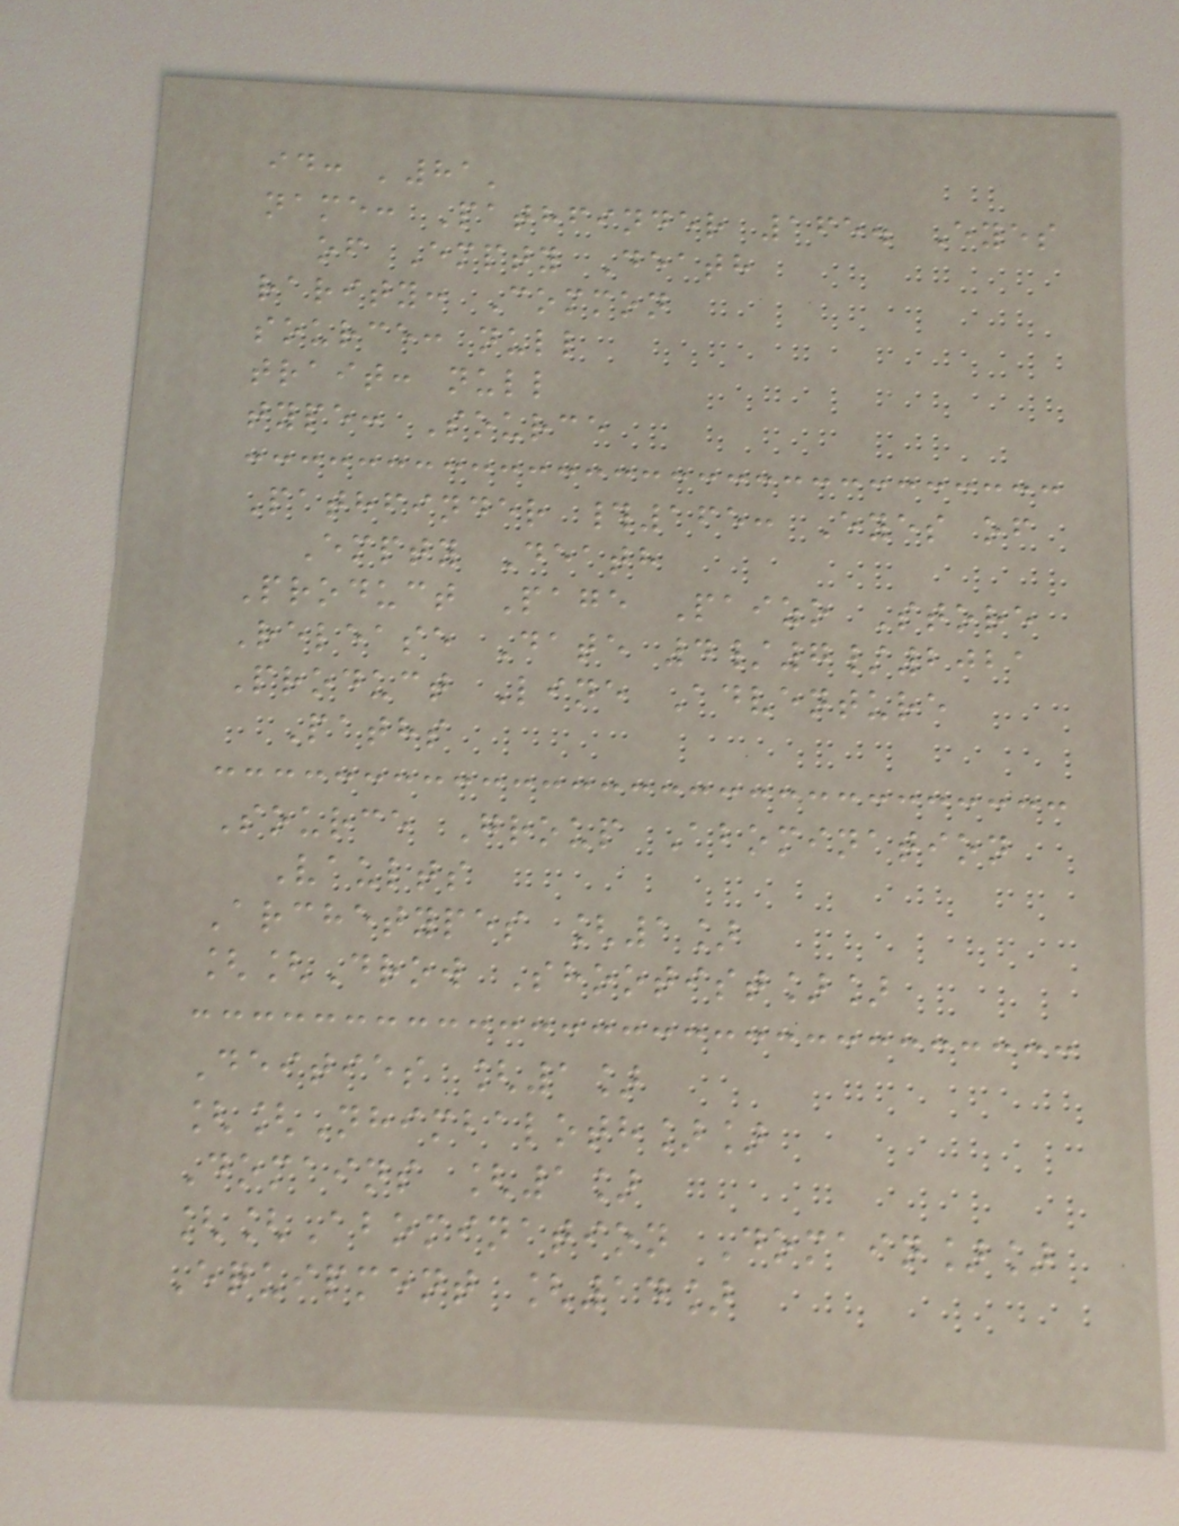id: '81'
name: Pathfinder 165. Eyes
of Empty Death
rarity: Common
source: null
trait: null
type: Source
Pathfinder #165: Eyes of
Empty Death
Product Page Paizo Store
Release Date 4/7/2021
Product Line Adventure
Paths
Source Group Abomination
Vaults
Archetypes [1]
[[Drow Shootist]]
Deities [1]
[[Nhimbaloth]]
Domains [1]
[[Abomination Domain]]
Equipment [14]
